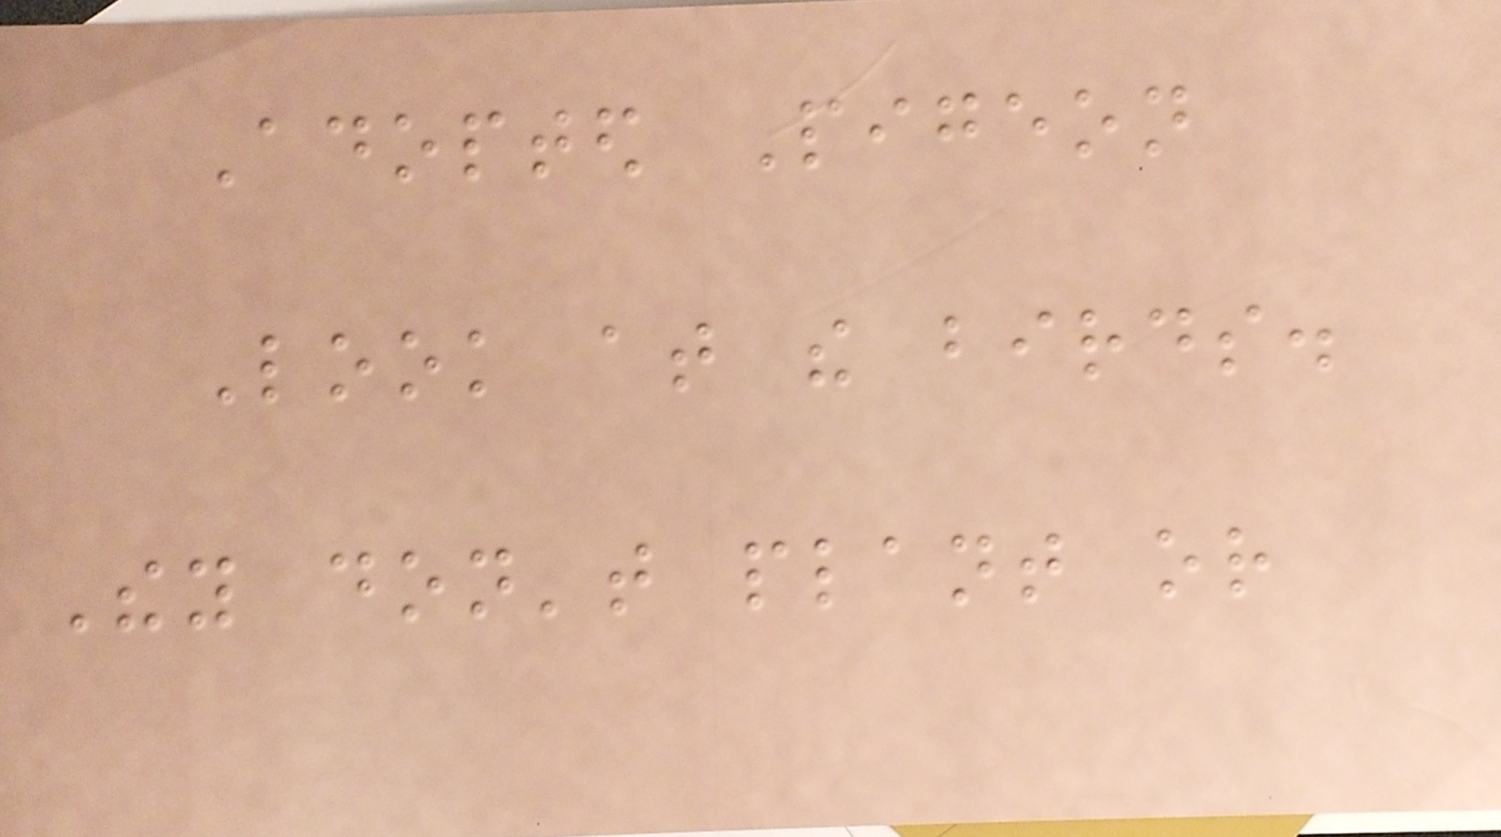Adopted Pigeon
Look at the birds.
They don't plant or
